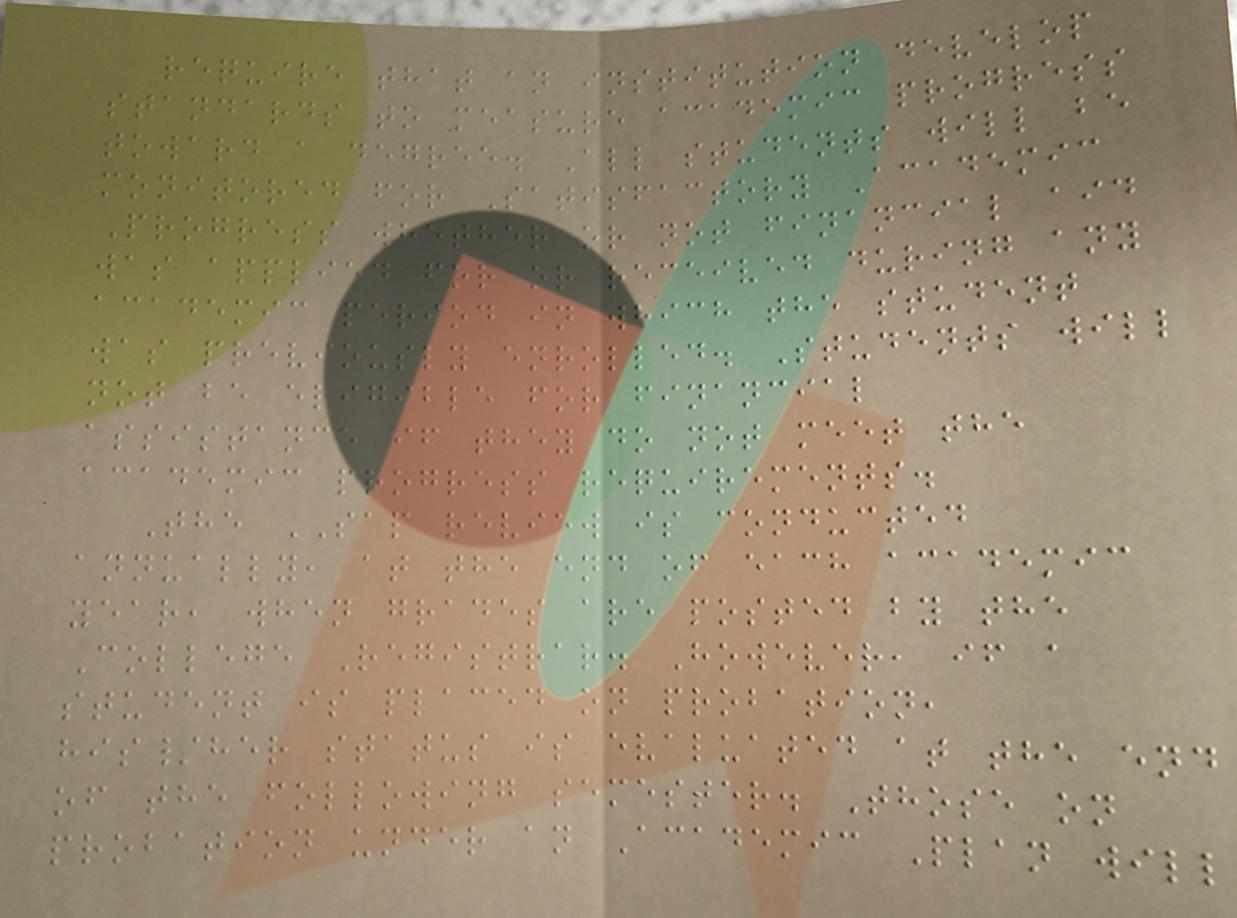require that an institution develop
standards to measure academic progress
toward a degree. All students will be
monitored for Satisfactory Academic
Progress whether or not financial aid
was applied for or received during any
academic period in which the student
was previously enrolled. Students will
not be eligible for financial
assistance if they do not meet the
academic progress requirements.
The SAP review is conducted
annually, at the end of each academic
year, when grades are posted by the
College Registrar. However, if a
student is placed on probation,
his/her status is evaluated at the end
of the following semester. Those on
probation under an Academic Plan will
